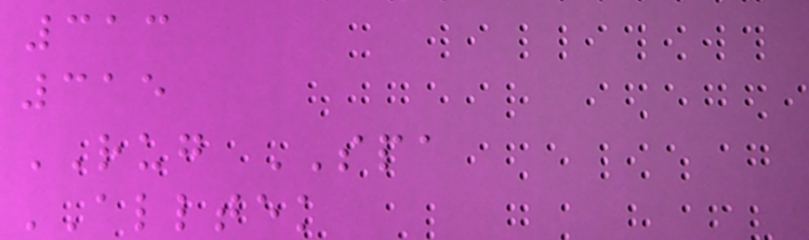313
315
RUG SPA
ALLTEK
